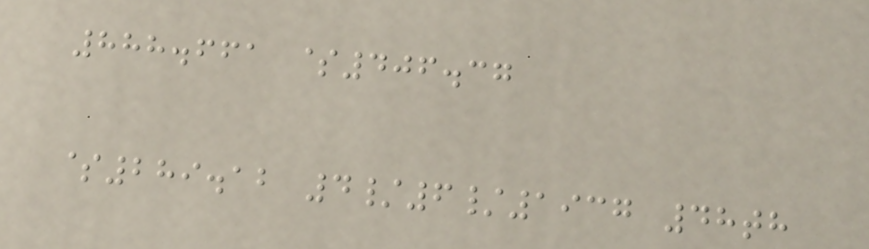888.661 $406.37
$289.12 4/6/1937 48th
